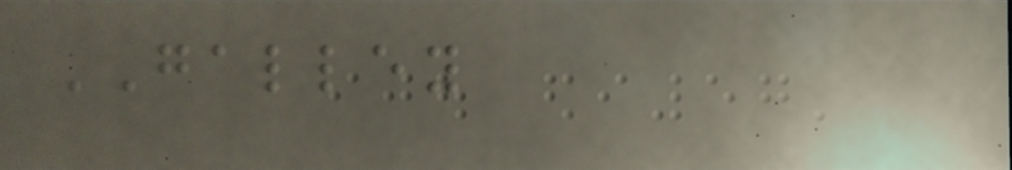GALLEY
